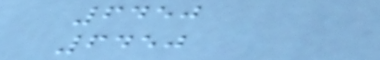6450
6450
